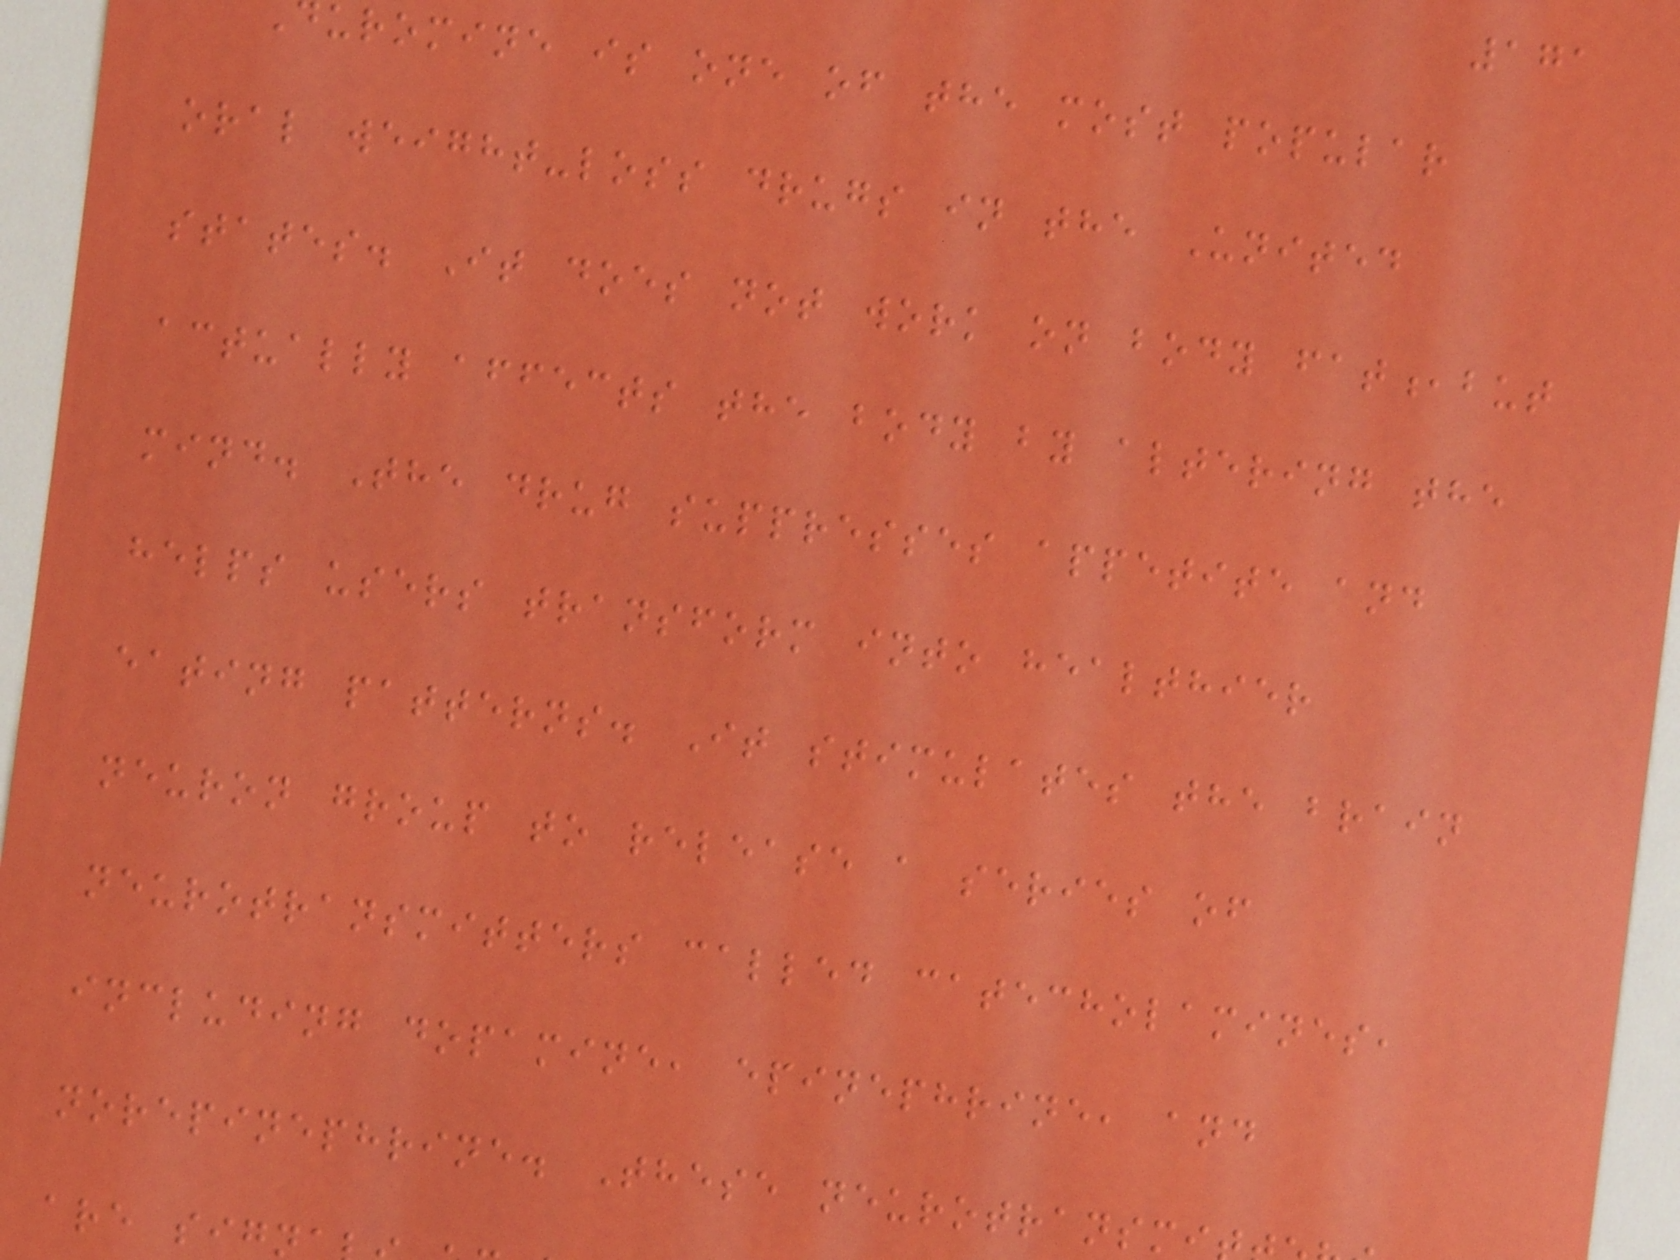171
uromine is one of the most popular
oral weight-loss drugs in the United
states. It does not work on body fat,but
actually affects the body by altering the
mind. The drug suppresses appetite and
helps users transform into healthier
eating patterns. It stimulates the brain
neuron group to release a series of
neurotransmitters called catecholamines,
including dopamine, epinephrine, and
norepinephrine. These neurotransm
